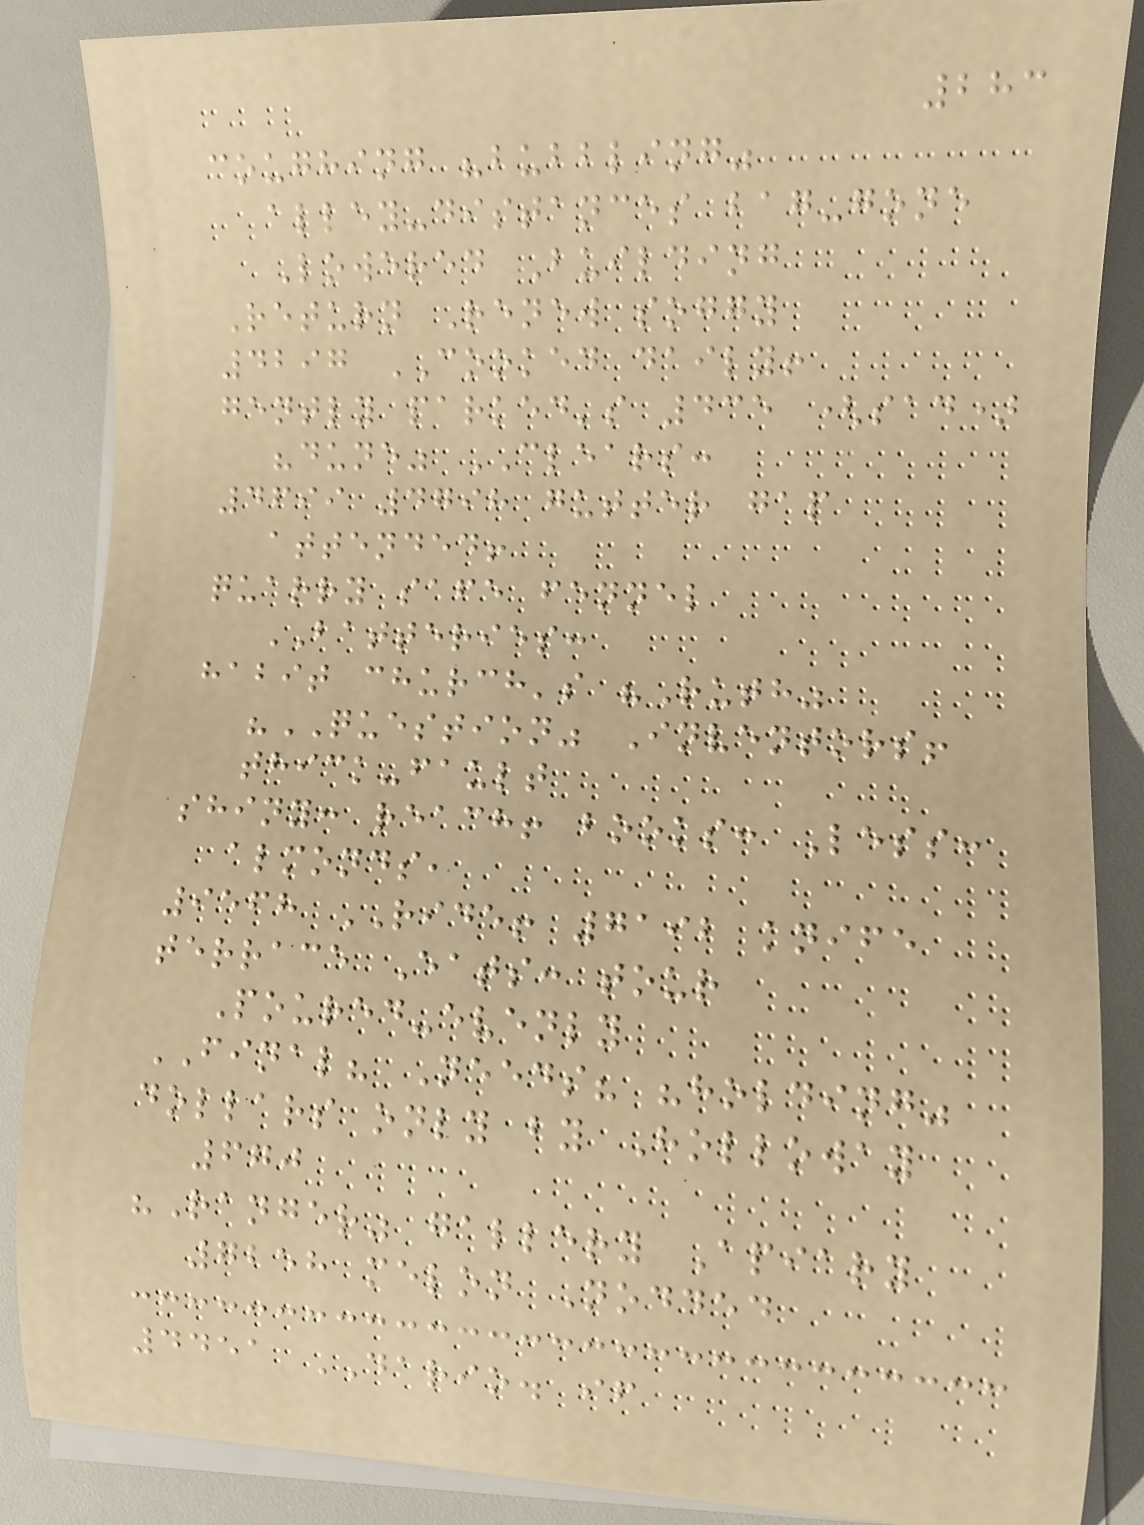283
coughing "bubbling"
alley-distances bag-gone
Lowered Building
Return Renew soggy
4297 COOKED daily!
gently parked's 435 (sad)
"dune" CLEARS:
4699 4798 gutter gap
attended!
quarry safe fennel
BATTERIES:
habit church's "Ruth"
"QUESTION" Inventors!
thick-fault
shiny: reach! books: Less:
almonds,
9568 RIDE! 7192 knife
terrace Eats: tour
Poured-evenly
FINAL? Needs? "holding"
dollars only by Holloway
670
"Ranger" gallery Apiary
7258 melon Nodded
4451 DARIO. if
